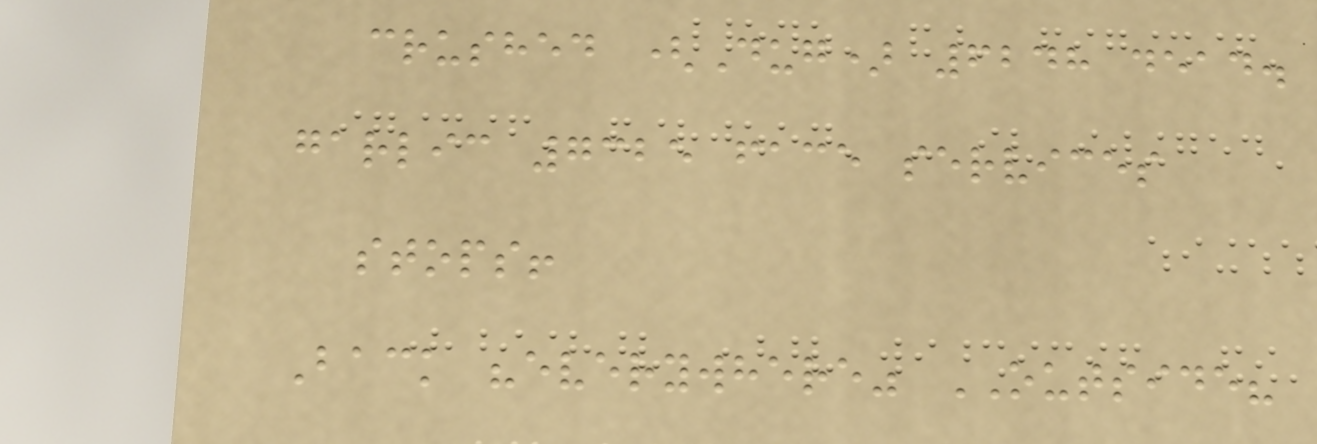crushed (Dug) 6248 dead.
garlic 7325 face services
stops!
Back "everywhere" OUTSIDE?
